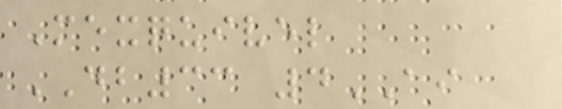Mexquivel
DB33 4AI
